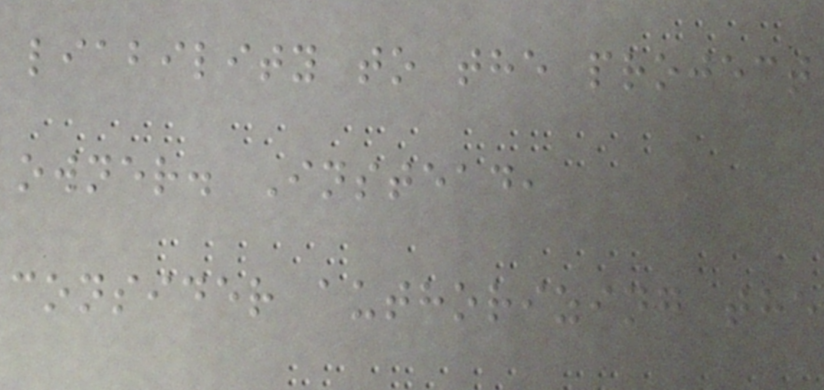liability to the project
owner. Instead,
consider authorizing the
